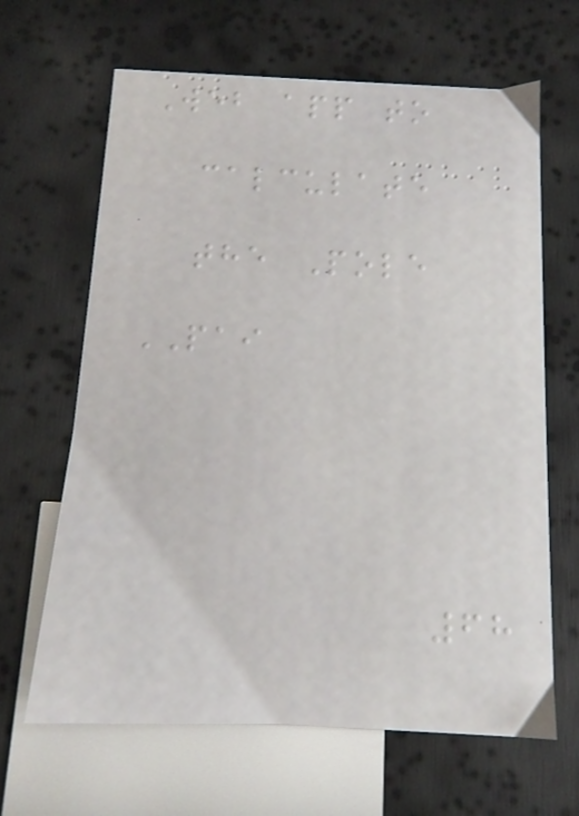Web app to
calculate
the Pole
PAI
68
